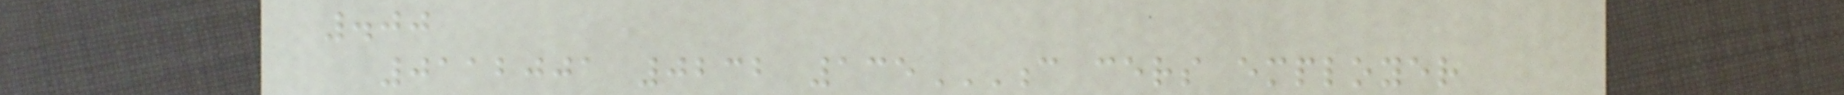.00
0112001 0232 135C CERS EMPLOYER
